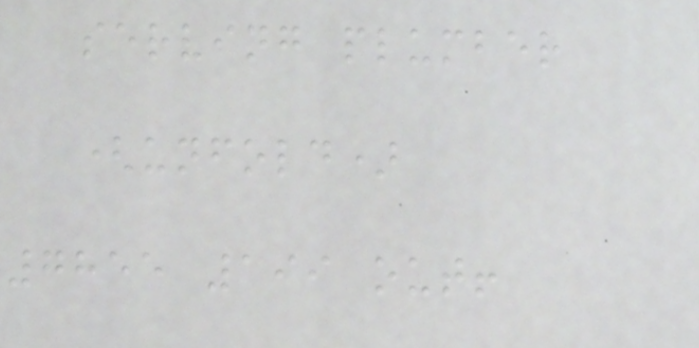serving plumber
(unfold)
7855 199 out!
